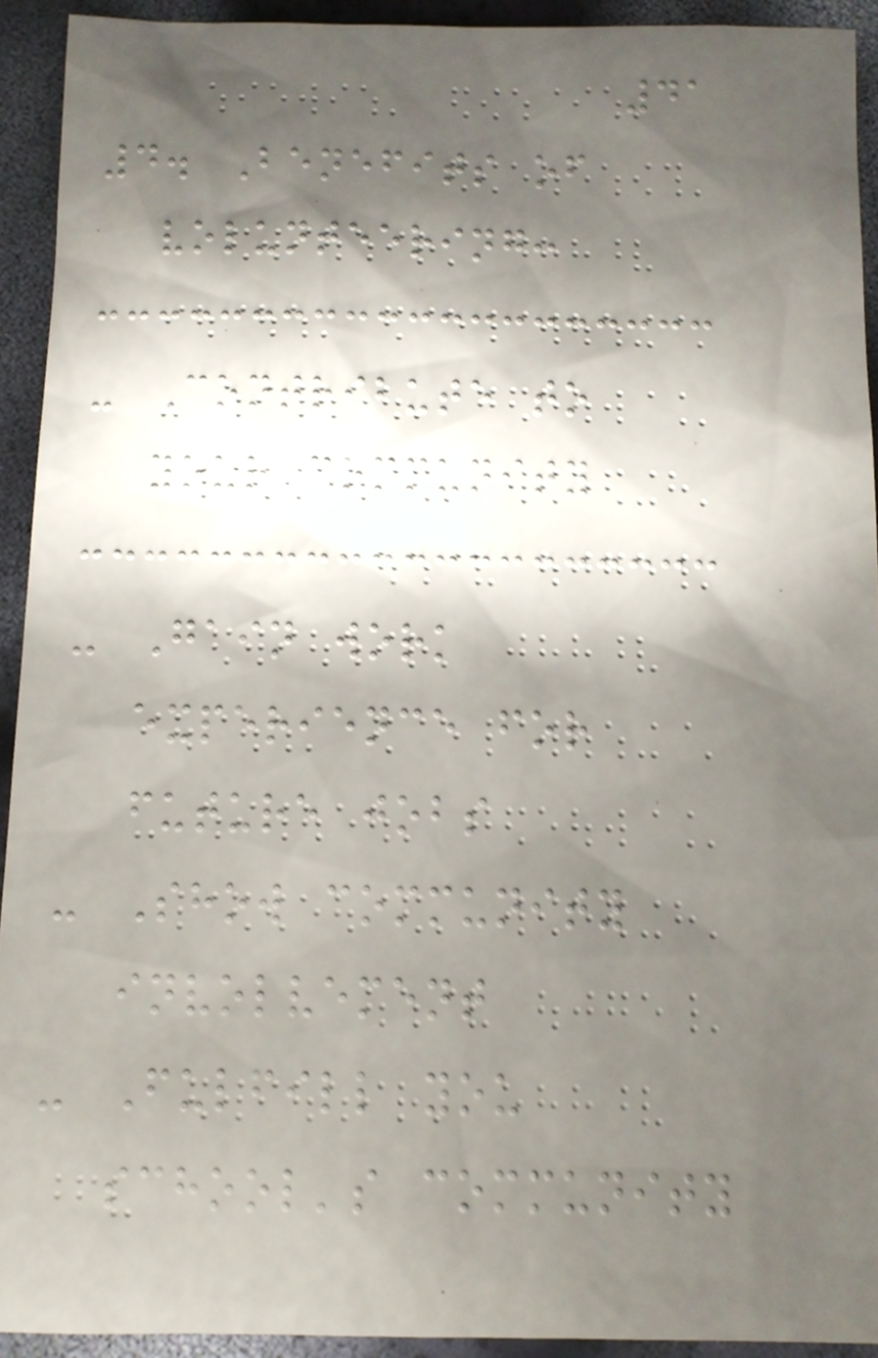41
4. Benefits of
volunteering:
- Contribute to
your community
- Gain work
experience for
future jobs
- Show community
involvement
- Fulfill you
school's community
